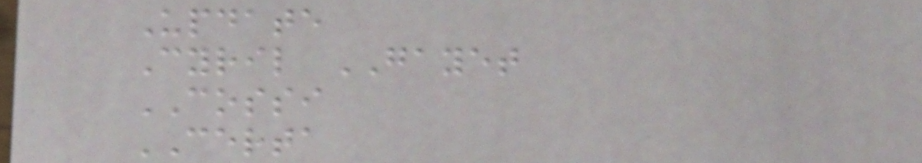Update
Cyril GAYET
COSSI
CERTA
